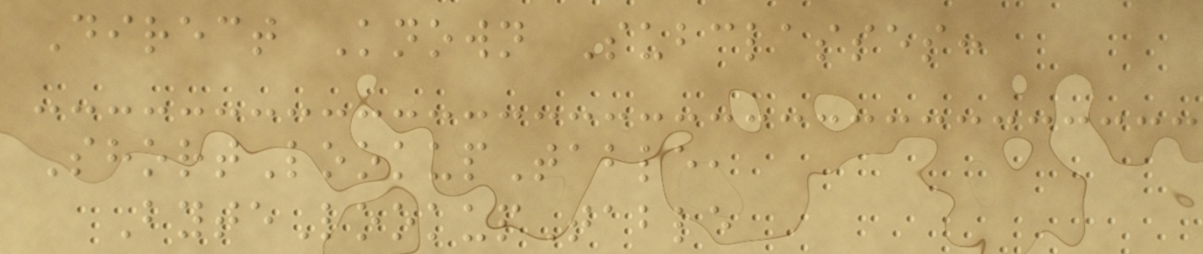Direct Known Subclasses:
ShortLookupTable,
ByteLookupTable
